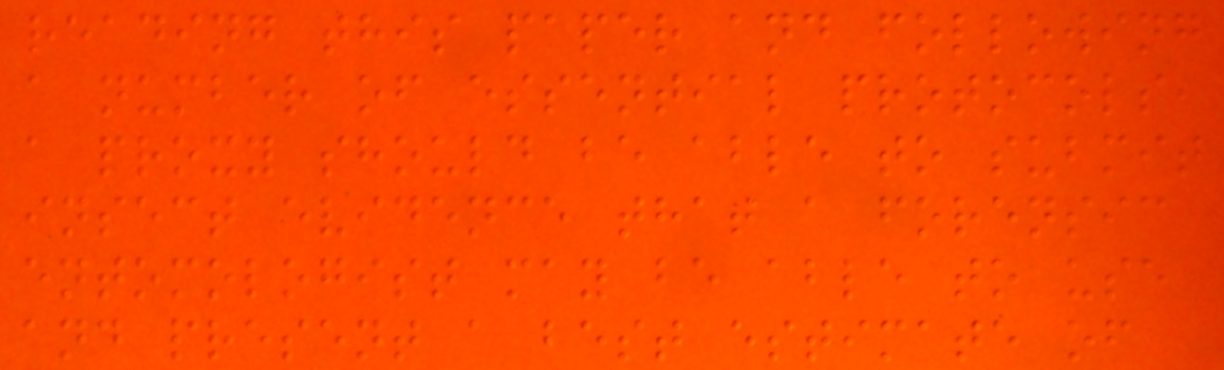reading this paper and following
a number of essential protocols,
a proxy should be able to submit
insect evidence that a forensic
entomologist may be able to use
and present a best estimate of
